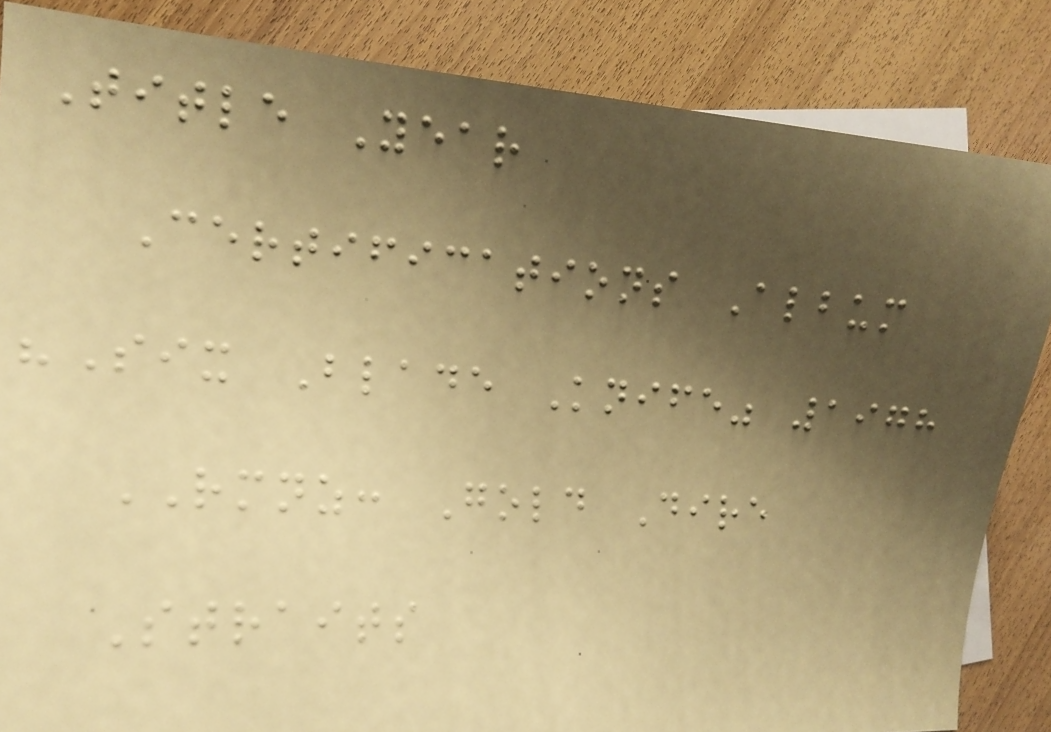Title Year
Certifications Album
"Six Blade Knife" 1978
RMNZ: Gold Dire
Straits
